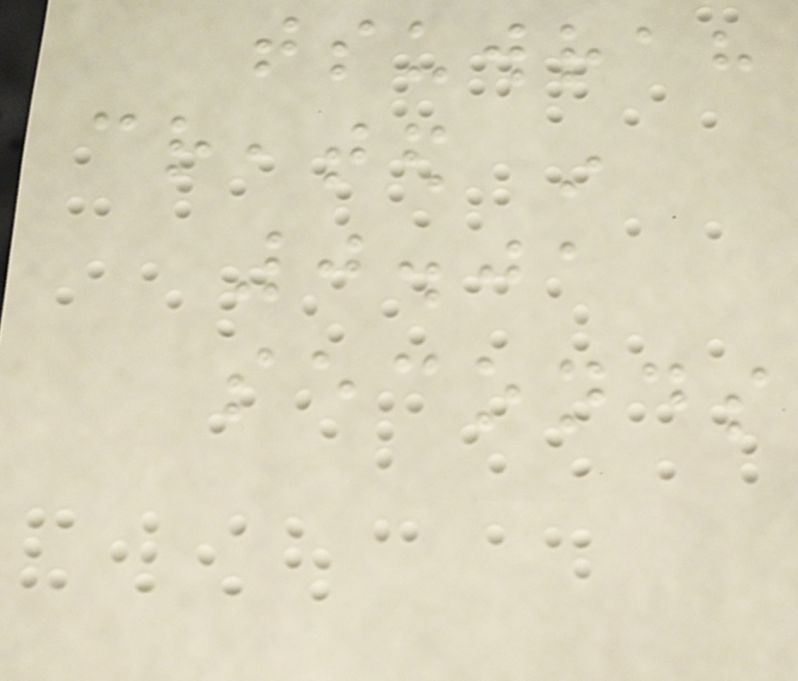tsuwrah
created in
0.01
seconds
